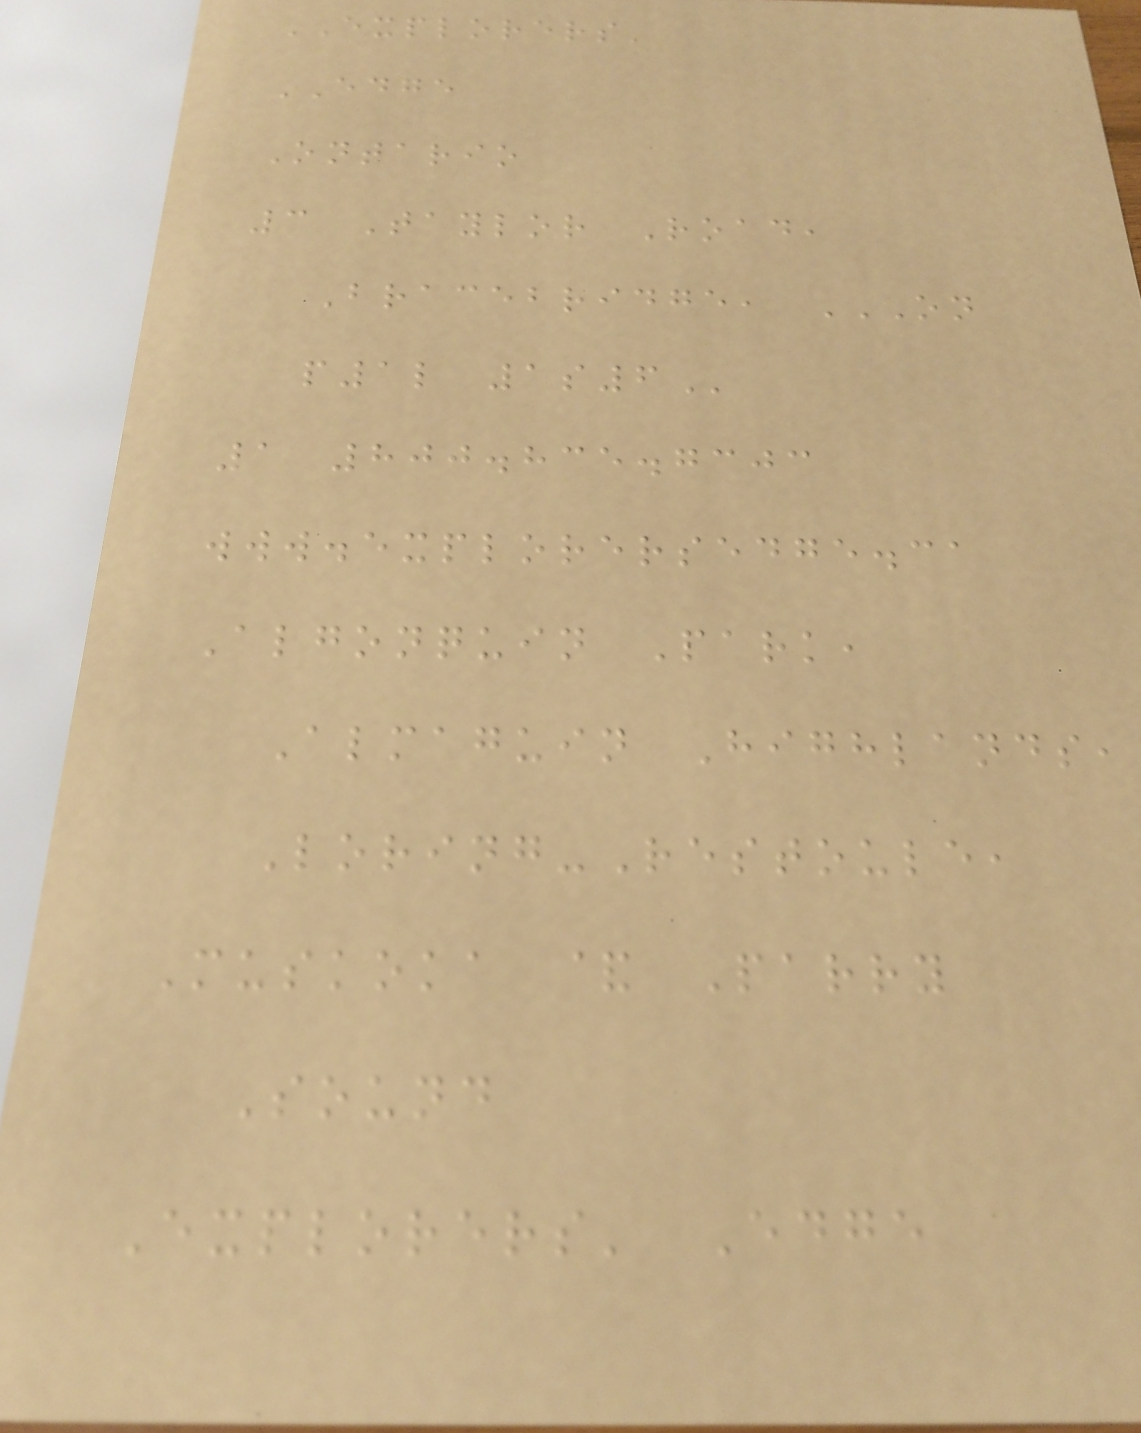EXPLORERS'
EDGE
Ontario
3 Taylor Road,
Bracebridge, ON
P1L 1S6
1 800.835.7303
www.explorersedge.ca
Algonquin Park,
Almaguin Highlands,
Loring-Restoule,
Muskoka & Parry
Sound
Explorers' Edge
